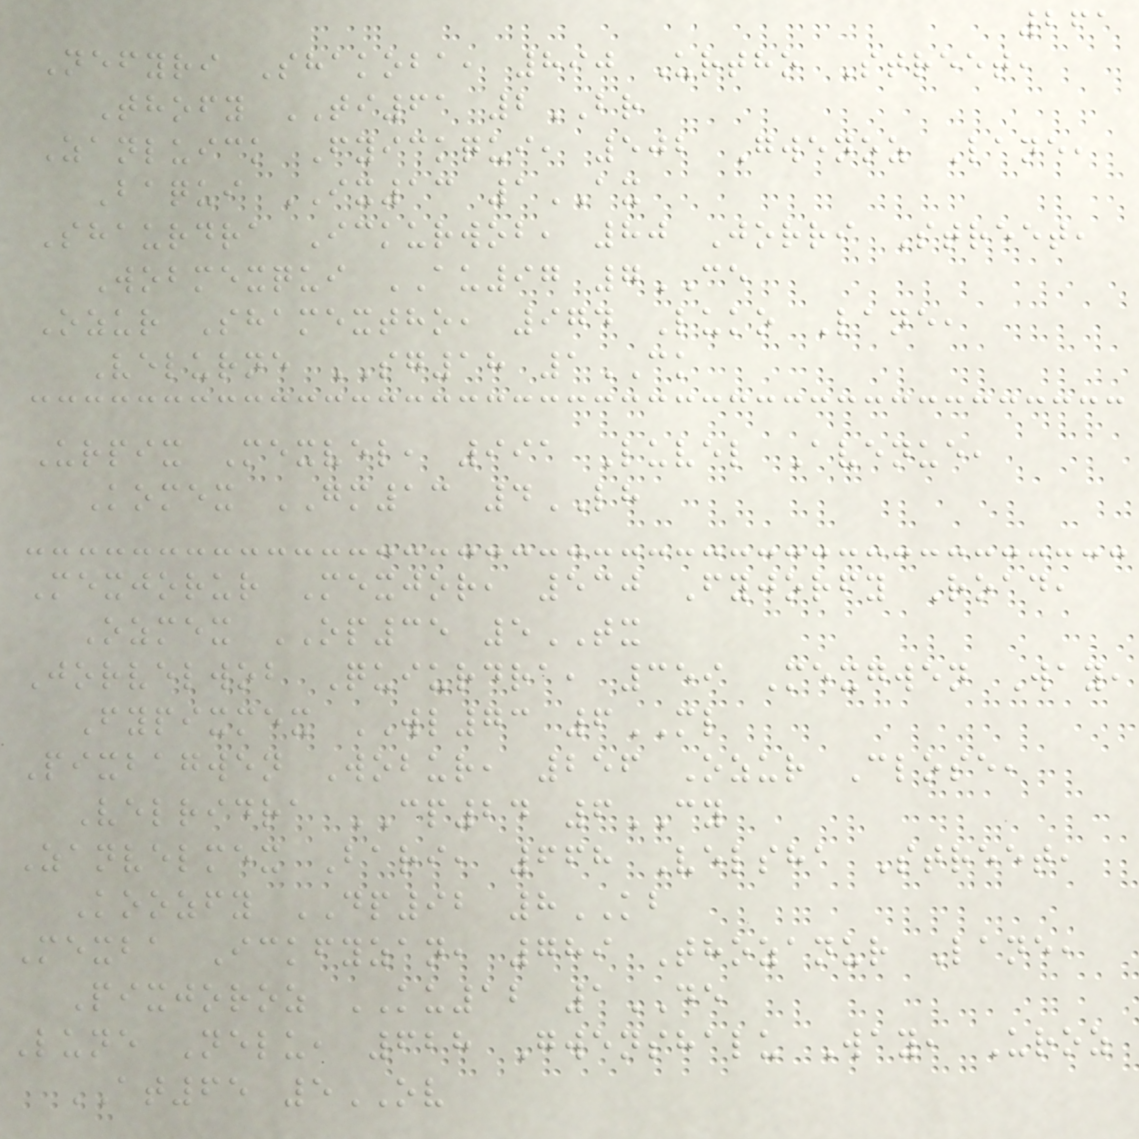261
Nefyri Shakoba, 890 Urtho Street,
Thofy TI61 2BR
Zanluick Fyickqui, 502 Gwenoz Lane,
Baqui IX13 1AX
Shaurdra Ickurwob, 80 Jorri Street,
Wobmexqui AU97 7CE
Ozur Shamextho, 974 Luko Lane,
Velurne SG18 1CK
Urpix Mexvel, 991 Luvel Avenue,
Komex GM13 4LH
Mexjorur Mexjor, 530 Fyjorfy Road,
Ozmex OP35 5TX
Jorvelwob Quiurdra, 359 Mexgwen Way,
Fypixmex WL73 6ML
Pixbagwen Wobur, 256 Ozur Close,
Velridra CP24 6CY
Zanvelmex Bari, 668 Velsha Street,
Koozfy DP92 8KB
Mexba Ickfyzan, 789 Thozanur Lane,
Pixjoroz KU12 1DE
Lune Nelu, 628 Gwenshalu Way, Uroz
AT65 5OV
